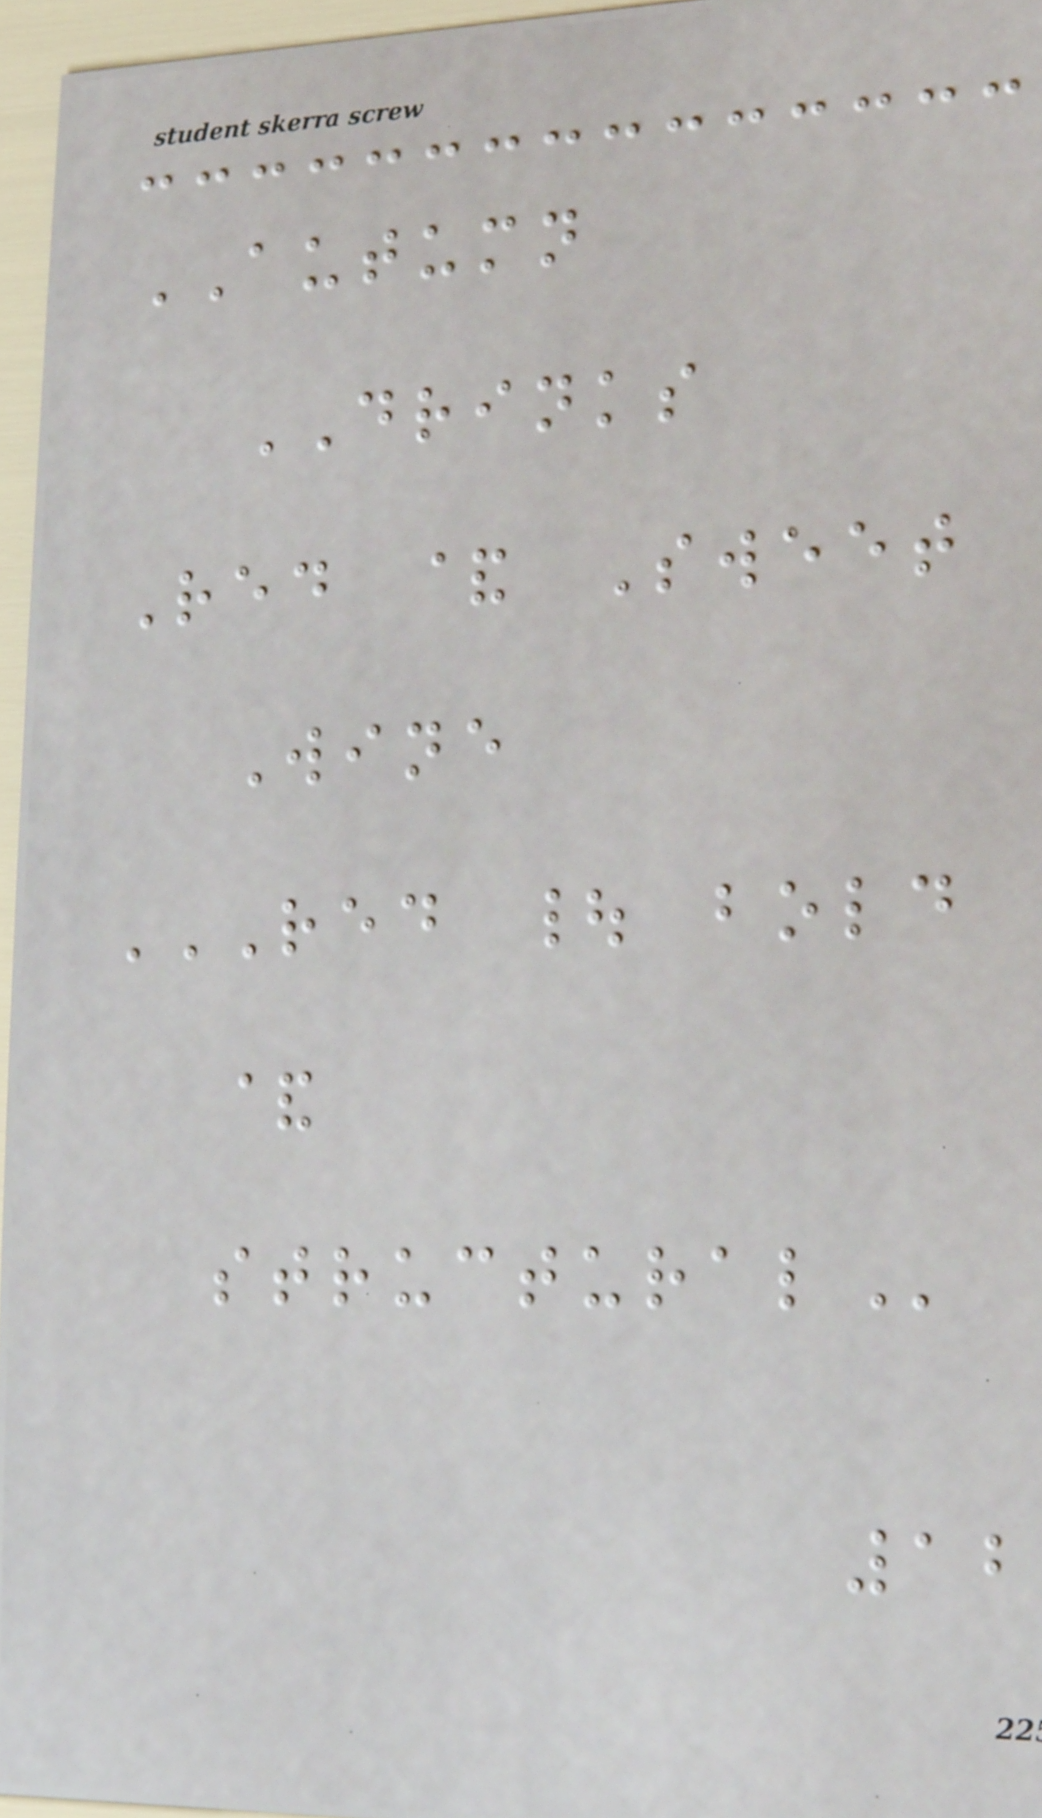AUTUMN
DRINKS
Red & Sweet
Wine
RED | BOLD
&
STRUCTURAL
12
